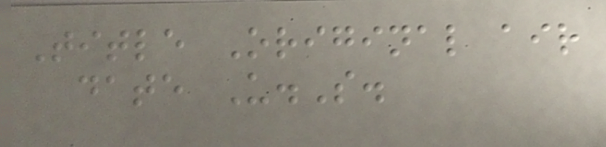Title Original air
date U.S.
